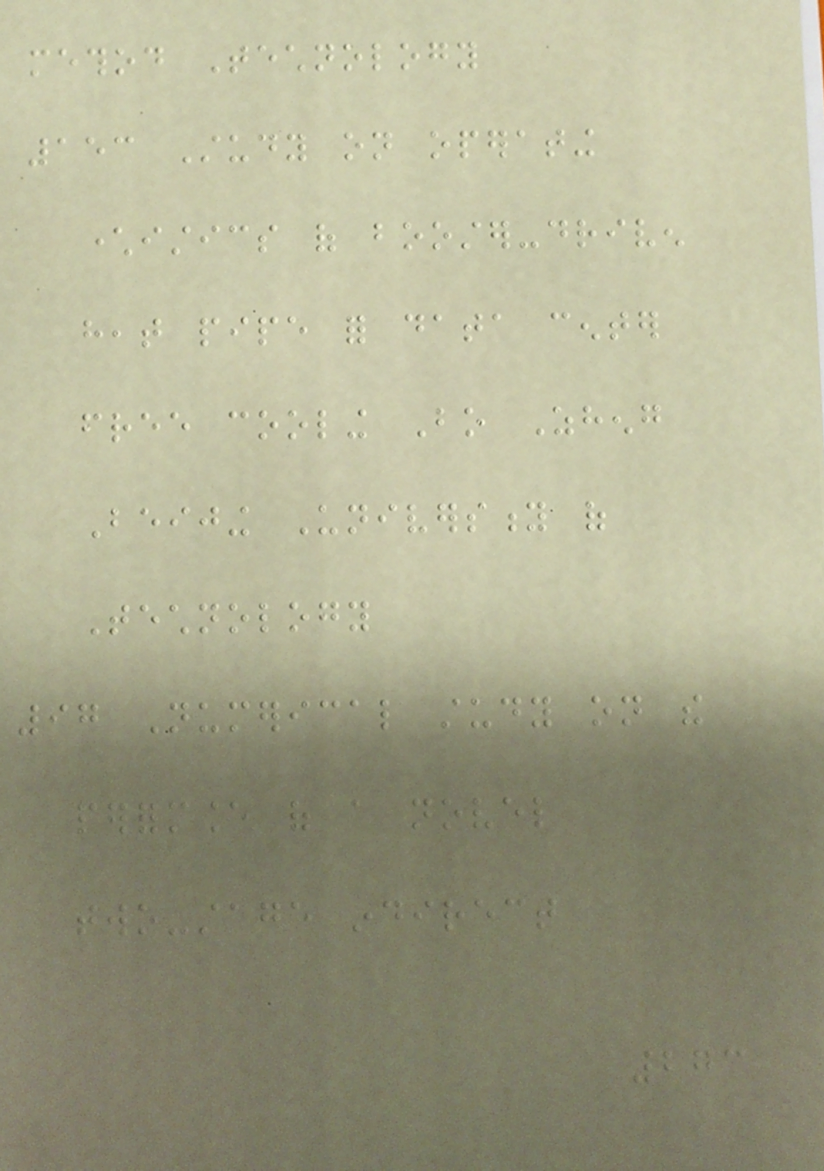method Technology
153 Study on operating
characteristics of booster-driven
heat pipe for data center
free cooling Bo Zheng
Beijing University of
Technology
97 Numerical study on the
performance of a novel
two-stage indirect
273
